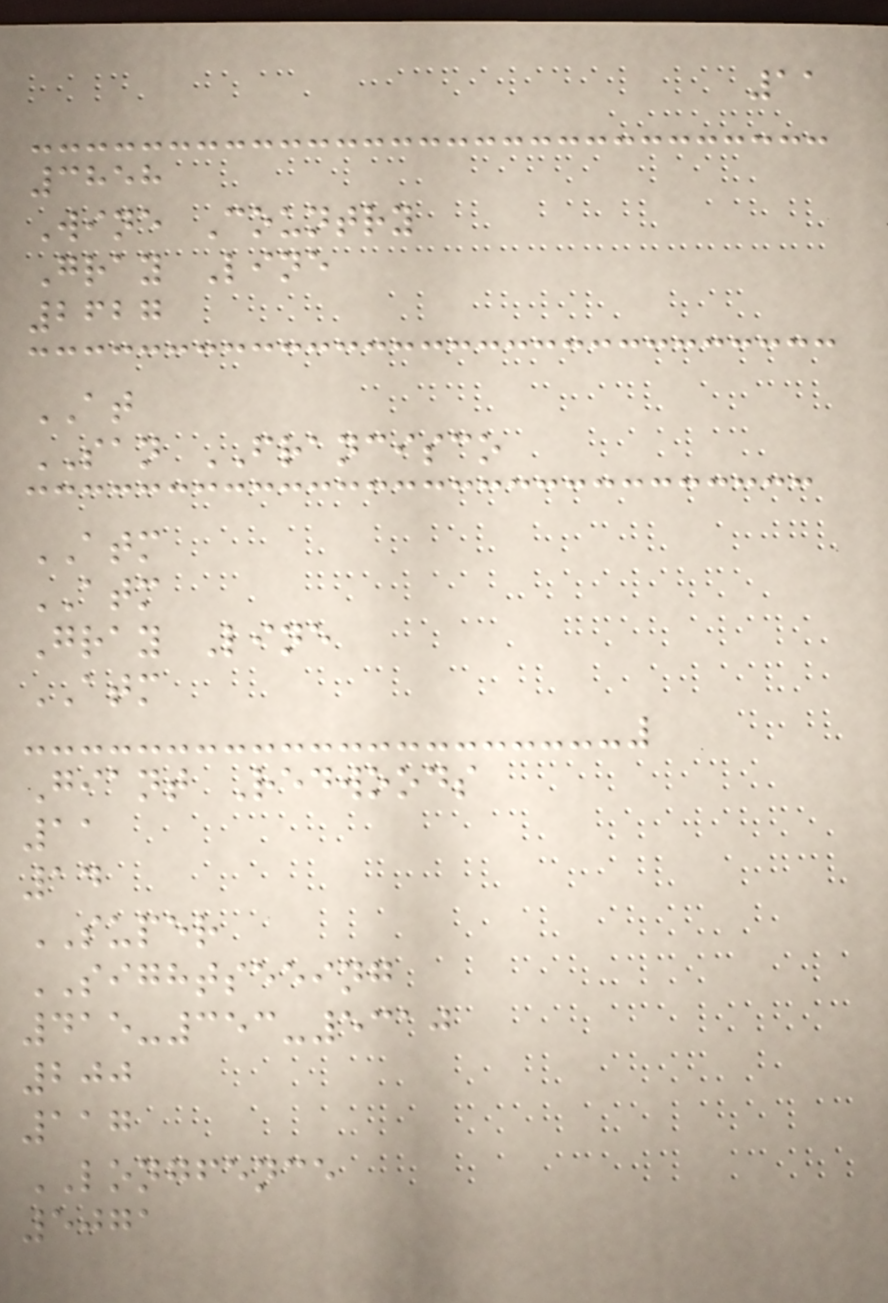11
3858
Wine Country
Gray Line
2627
AT
SAN FRANCISCO
ATM
ATM
Gray Line
ATM
Giant Redwoods
11
14
SUPER
SIGHTSEEING
415-353-5310
200
117
LONGFENCE
5071
